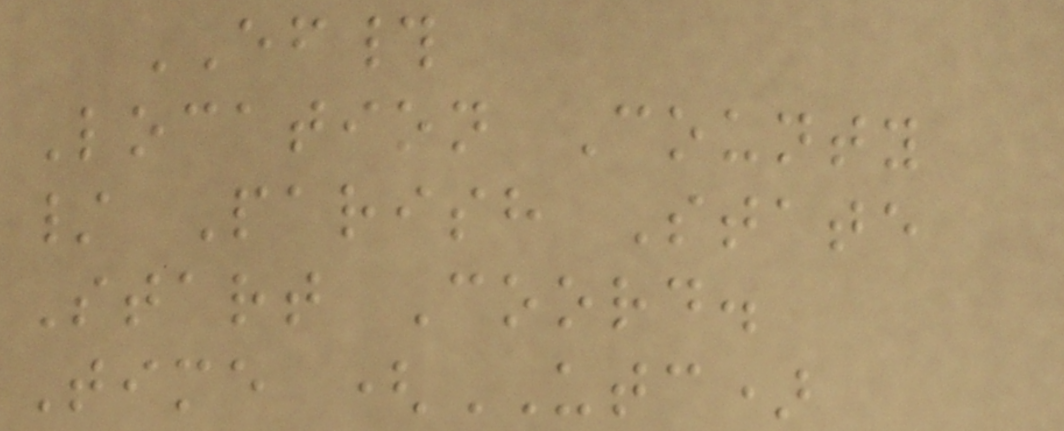EF#
Location County
/ Parish State
Start Coord.
Time (UTC)
